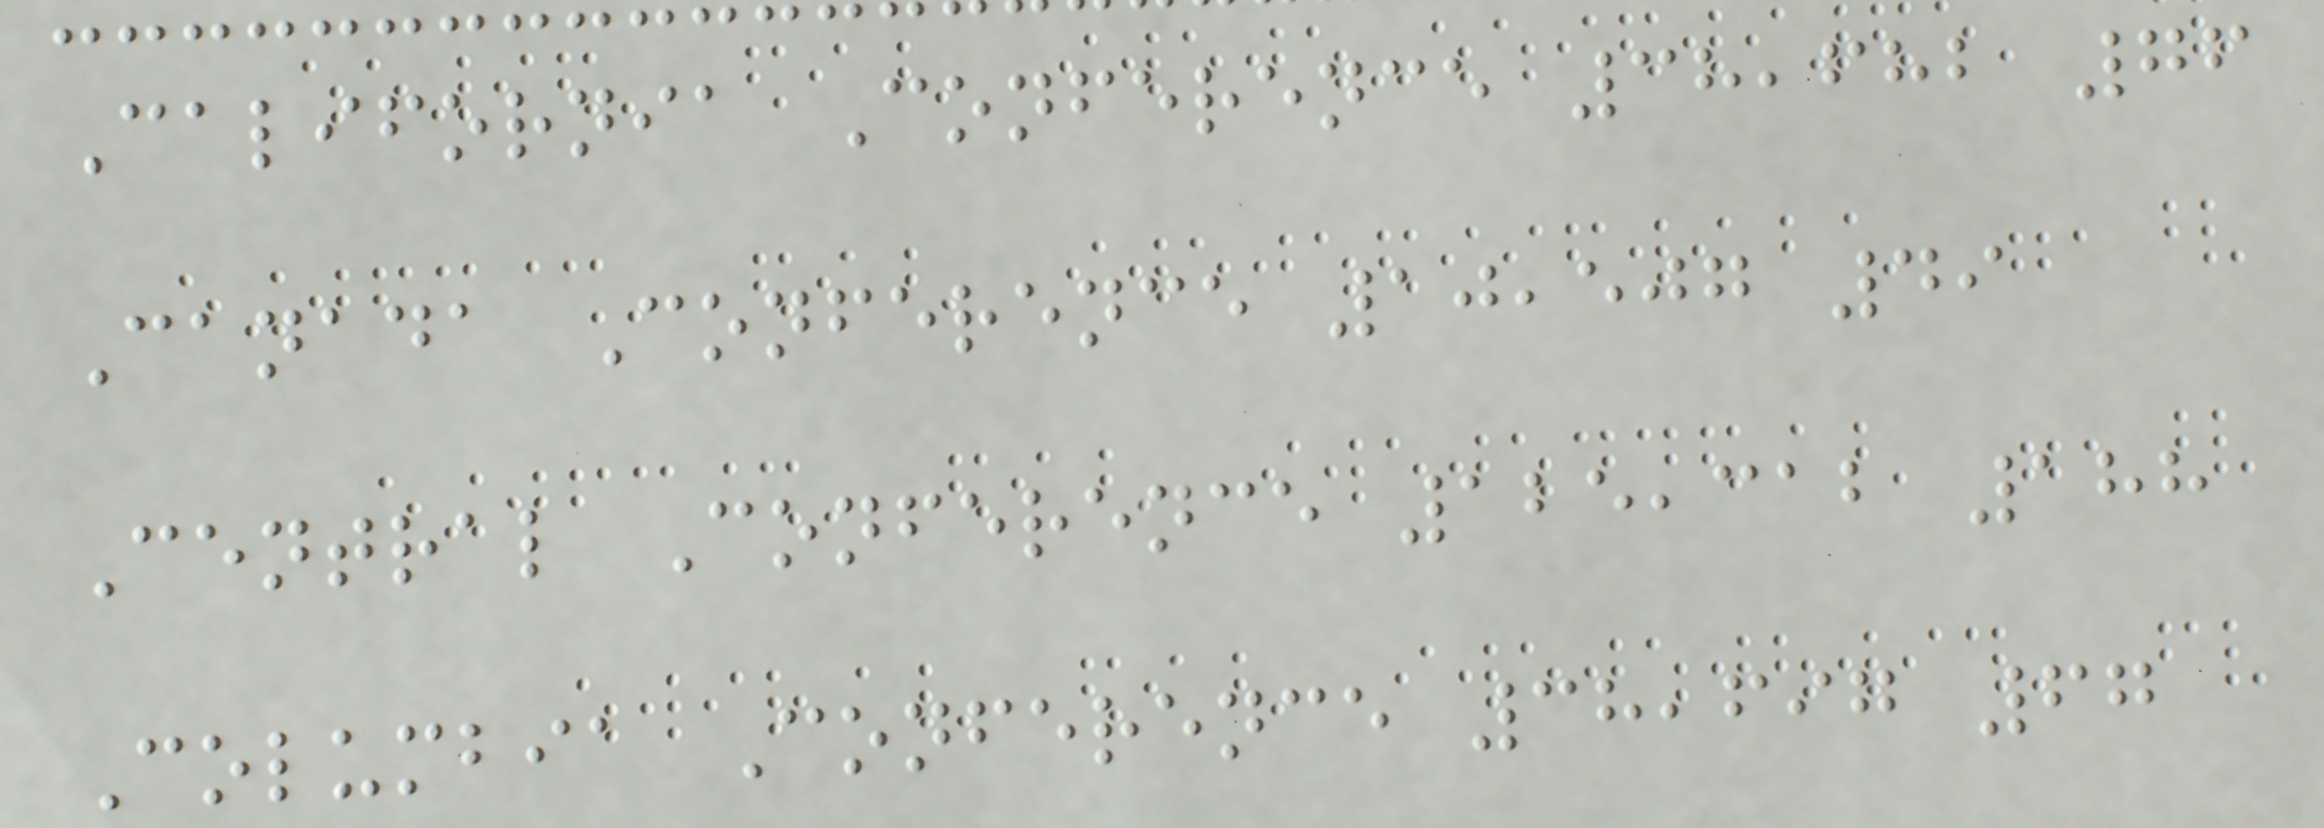California Conference 38,682 76
Canada Conference 10,507 49
Central Conference 125,312 188
Columbia Conference 38,697 67
